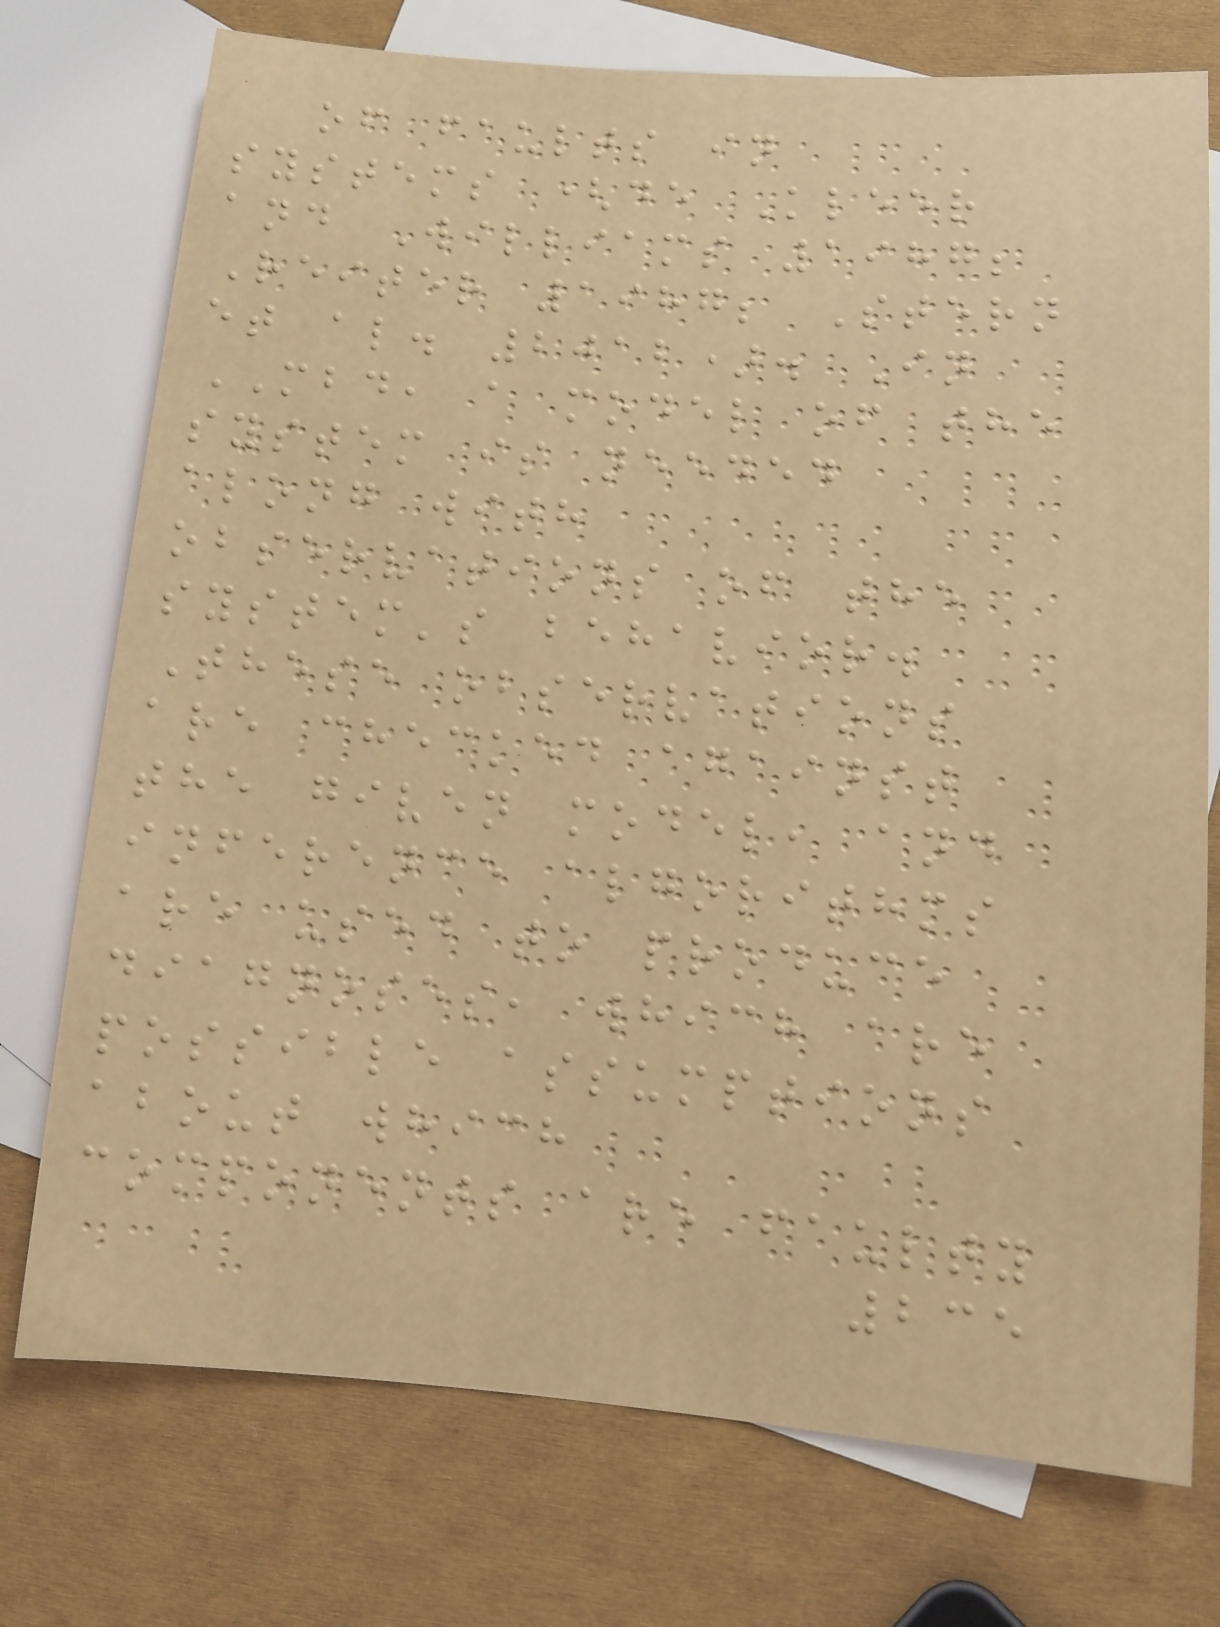of faults in
systems (de Kleer
and Williams 1987;
Reiter 1987; Stern
et al. 2012). In
MBD, a model of the
system is needed
along with
observations of the
system's behavior.
These observations
are checked against
the given model, and
inference algorithms
are used to produce
diagnoses, which are
possible assumptions
about which
components are faulty
235
